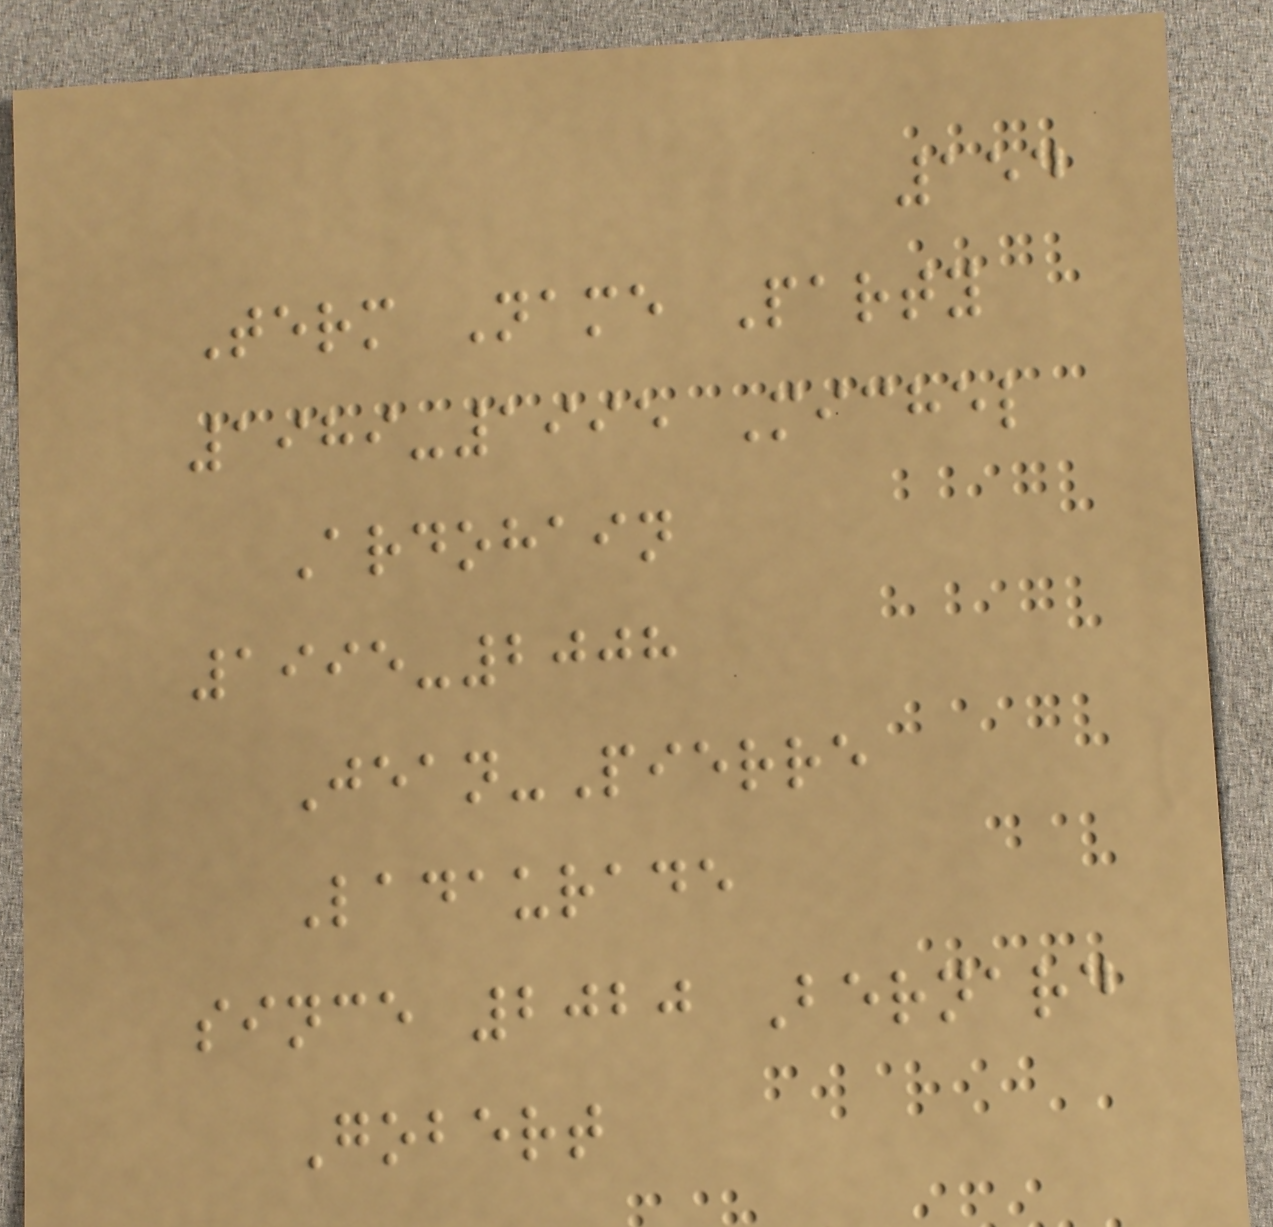154
Term Name Party
1989-1995 Michel
Ardohain
1995-2008
Jean-Pierre
Ladaurade
since 2020 Bernard
Gobert
